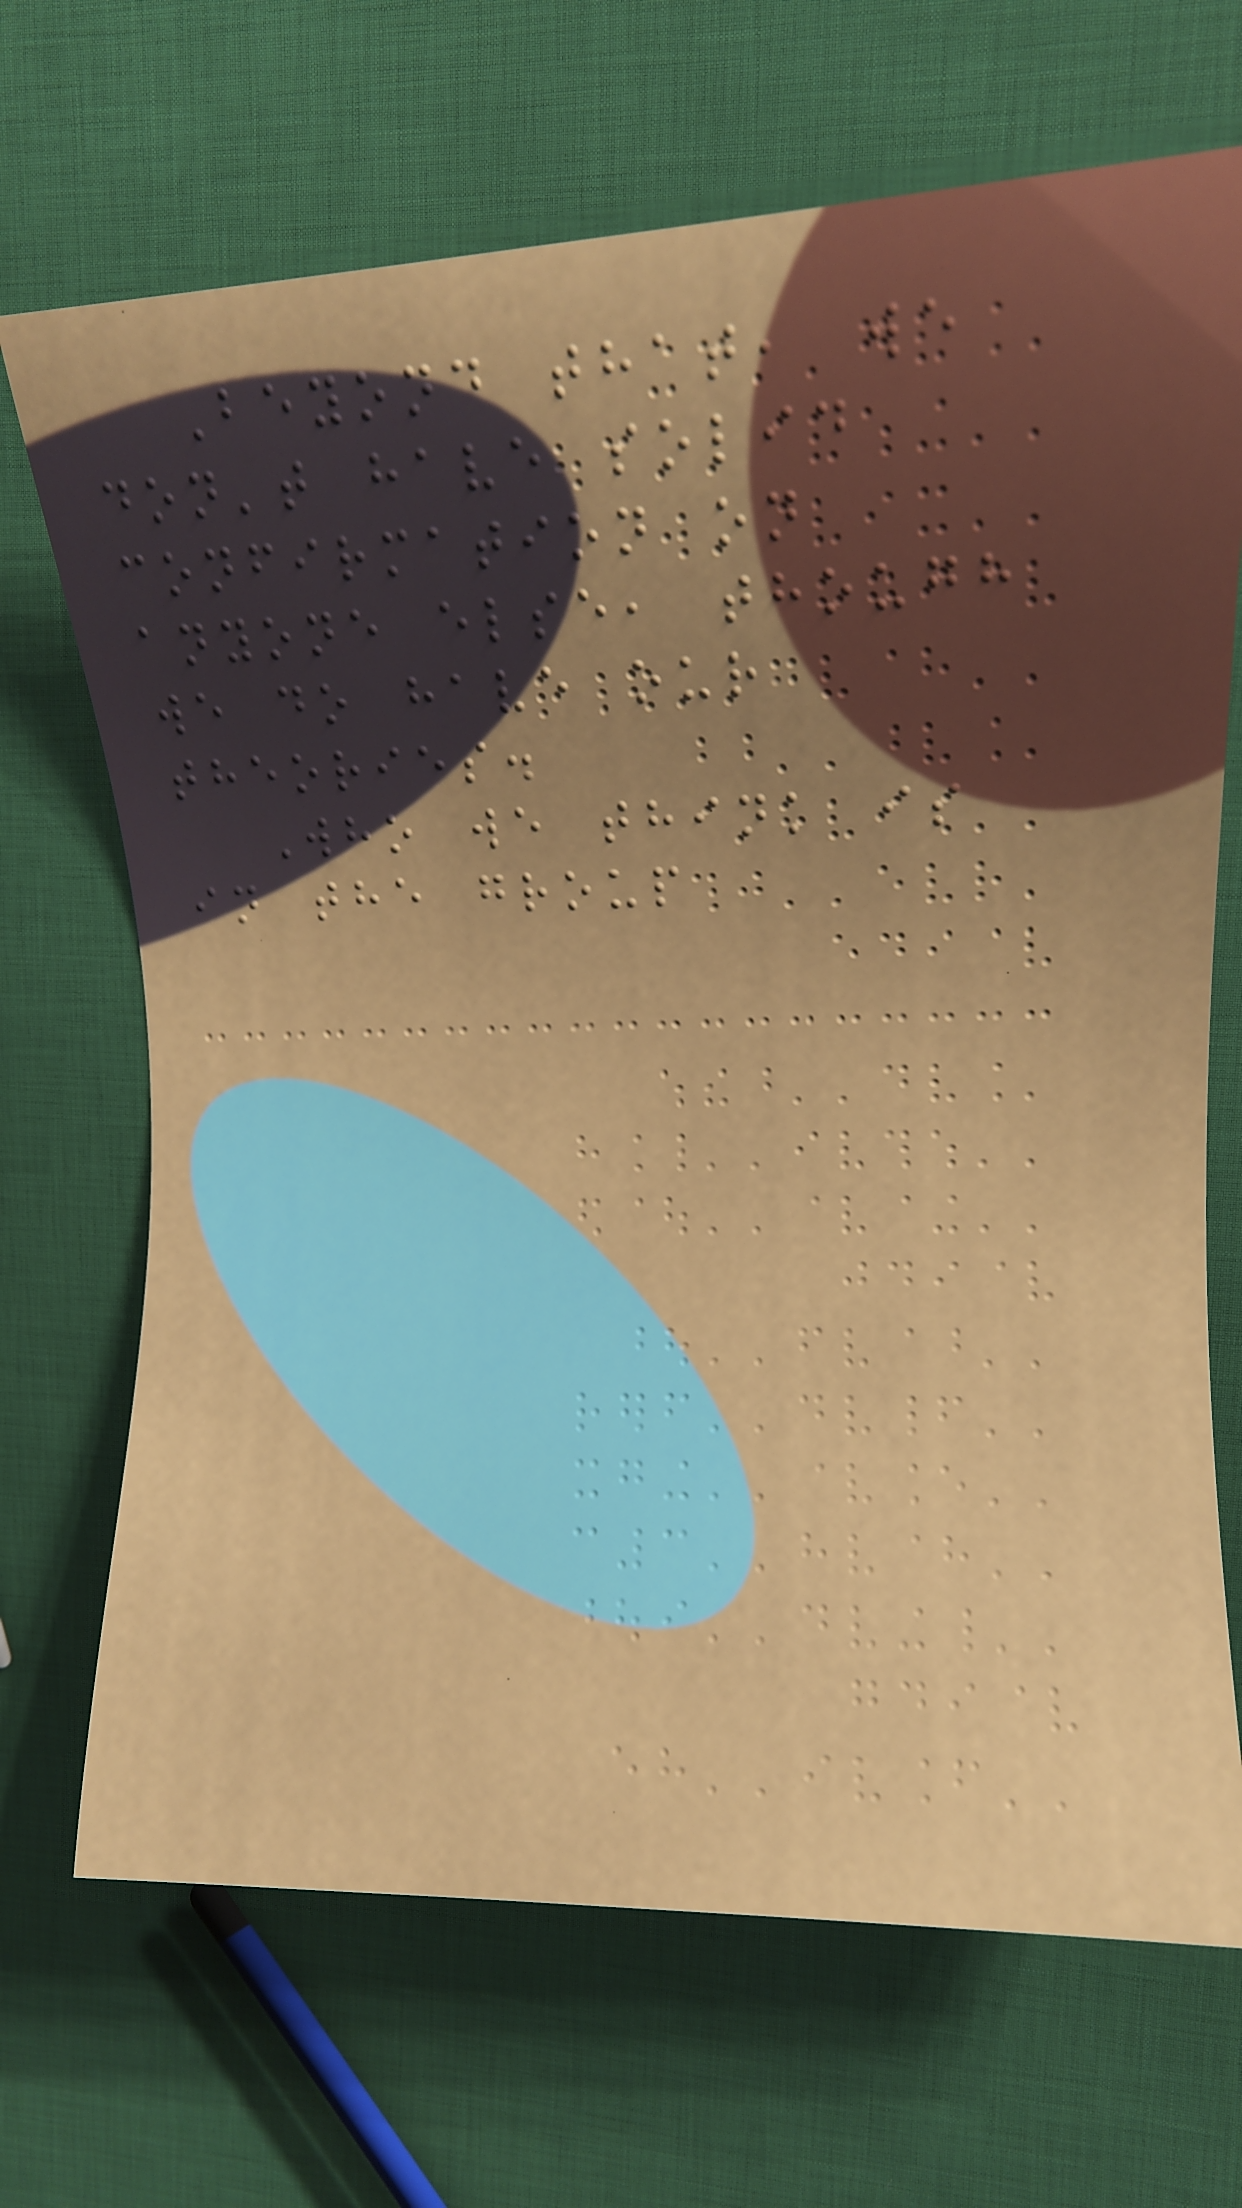Beyond that, we
don't have solid
confirmation on
anyone else, though
we do have our
theories.
Who we think is
in the group
